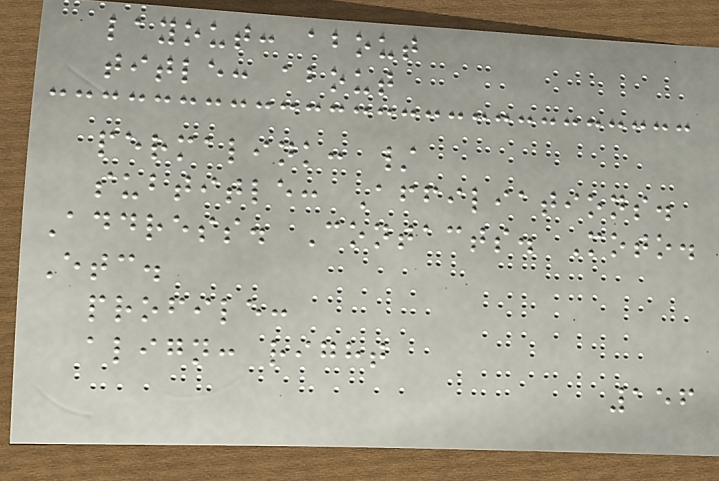layout: about
title: about
permalink: /
subtitle: Affiliations.
Address. Contacts. Moto.
Etc.
profile:
align: right
156
